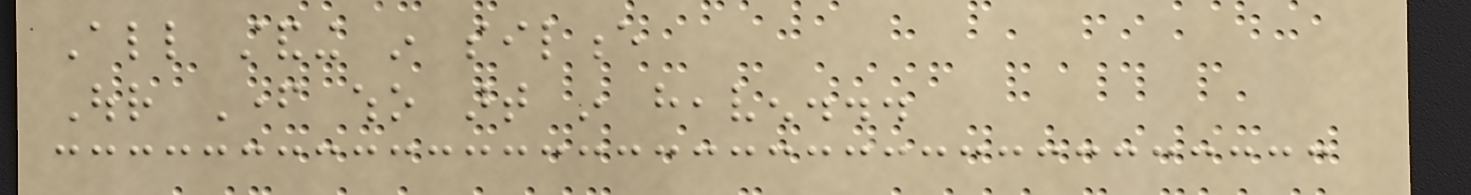All standing in silence
Our Father who art in heaven...
